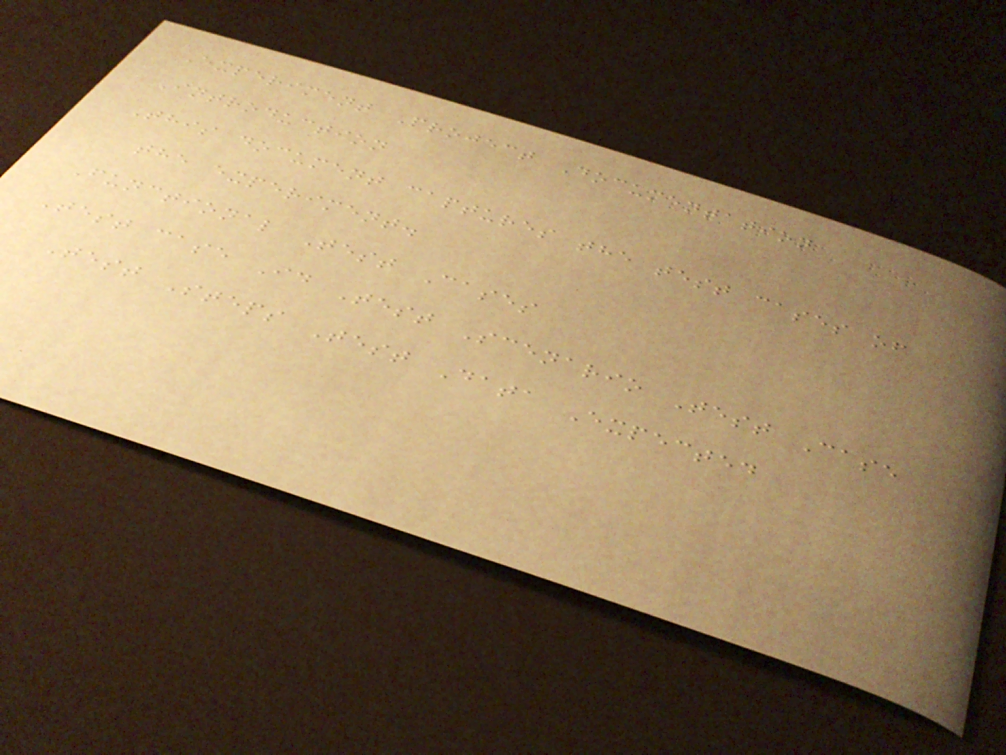Experiment Project Documentation
Introduction
This document captures the test cases of
the experiment.
Functional Test Cases
Test case Id Test Scenario Test Case
Test Steps Test Data Expected
